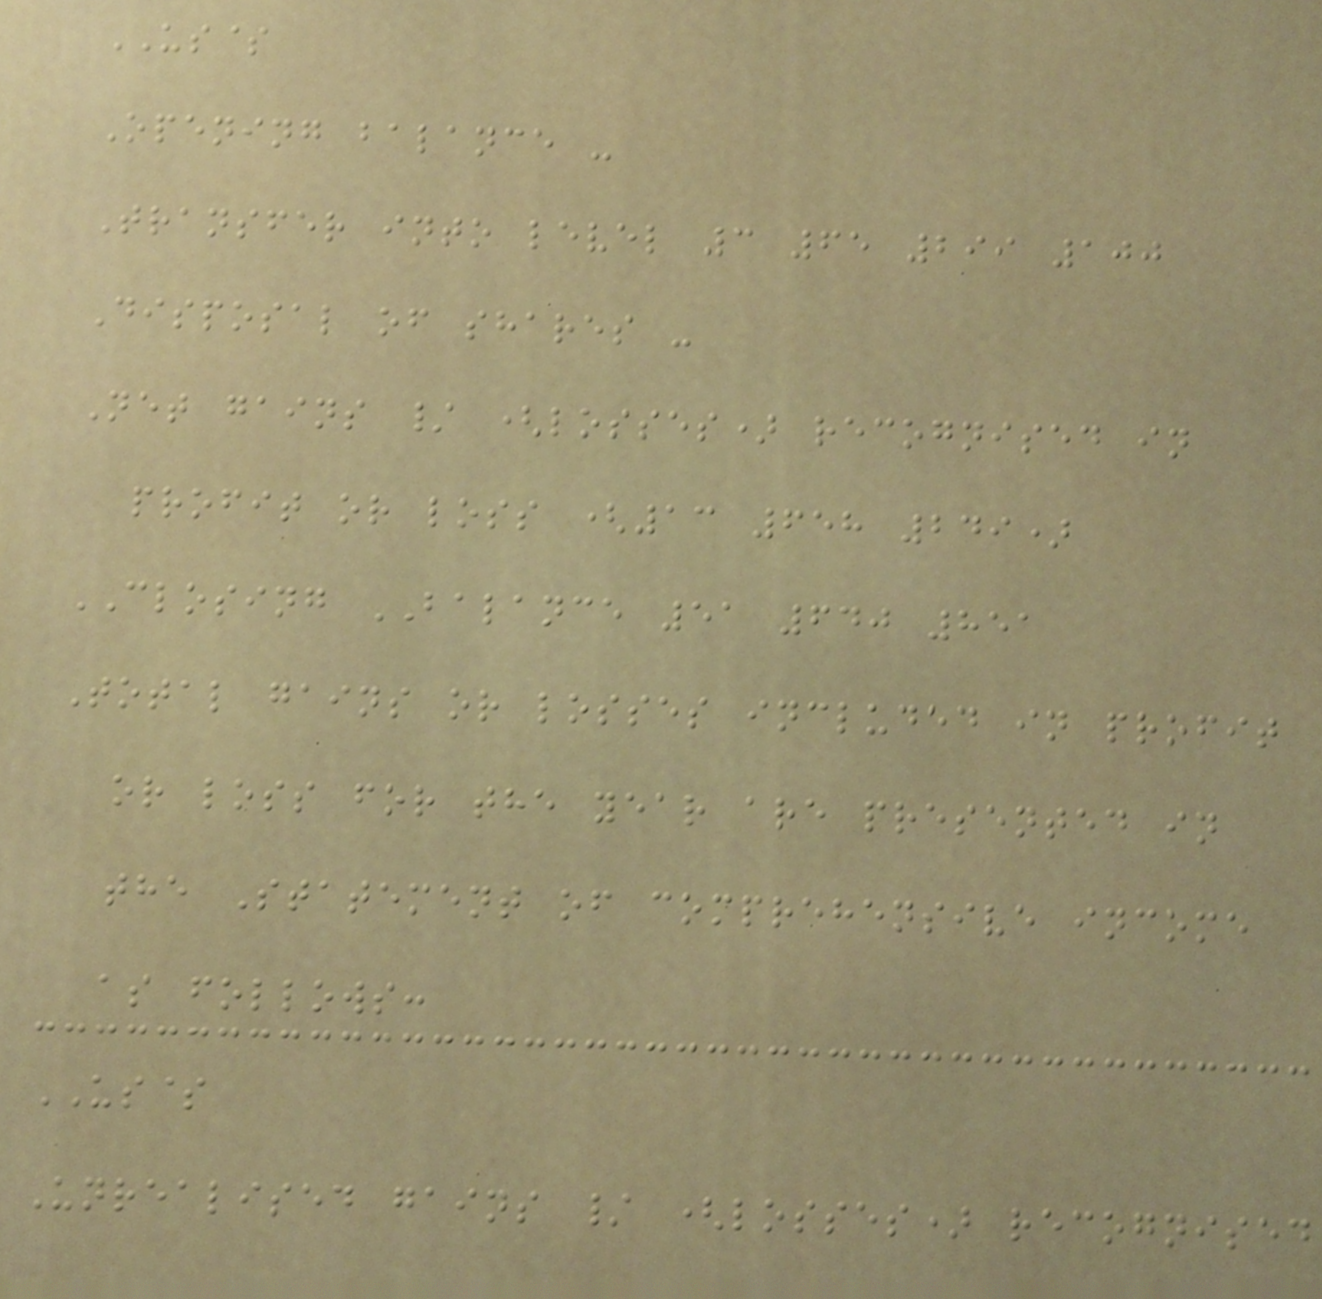US$
Opening balance -
Transfer into level 3 65 299 100
Disposal of shares -
Net gains / (losses) recognised in
profit or loss (13 658 249)
CLOSING BALANCE 51 640 851
Total gains or losses included in profit
or loss for the year are presented in
the Statement of comprehensive income
as follows:
US$
Unrealised gains / (losses) recognised
